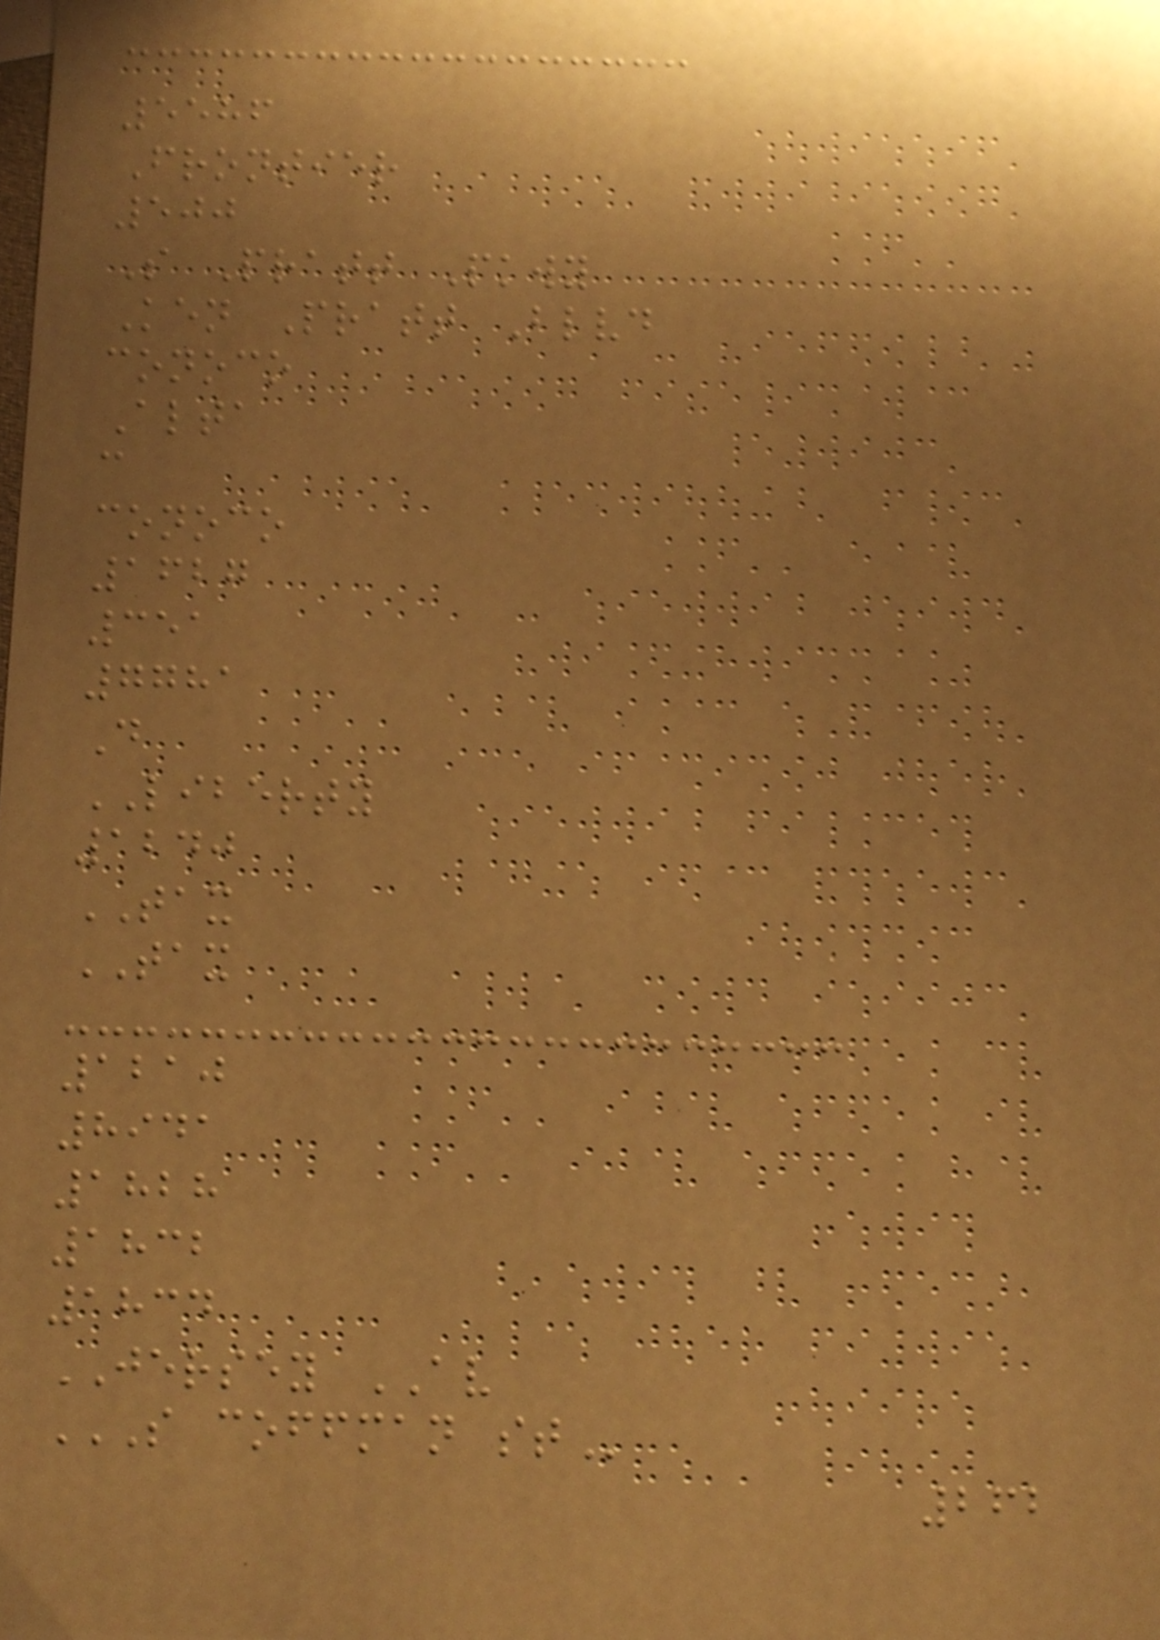5586
Frontier
500
S Pratt Pkwy
Ken Pratt Blvd
conoco
Alta
c
conoco
1627
351
7781
D
LIBERTY
1240
TAX
TAX
1210
8941
1828
1832
1834
JERSEY AV
S COFFMAN ST
262
